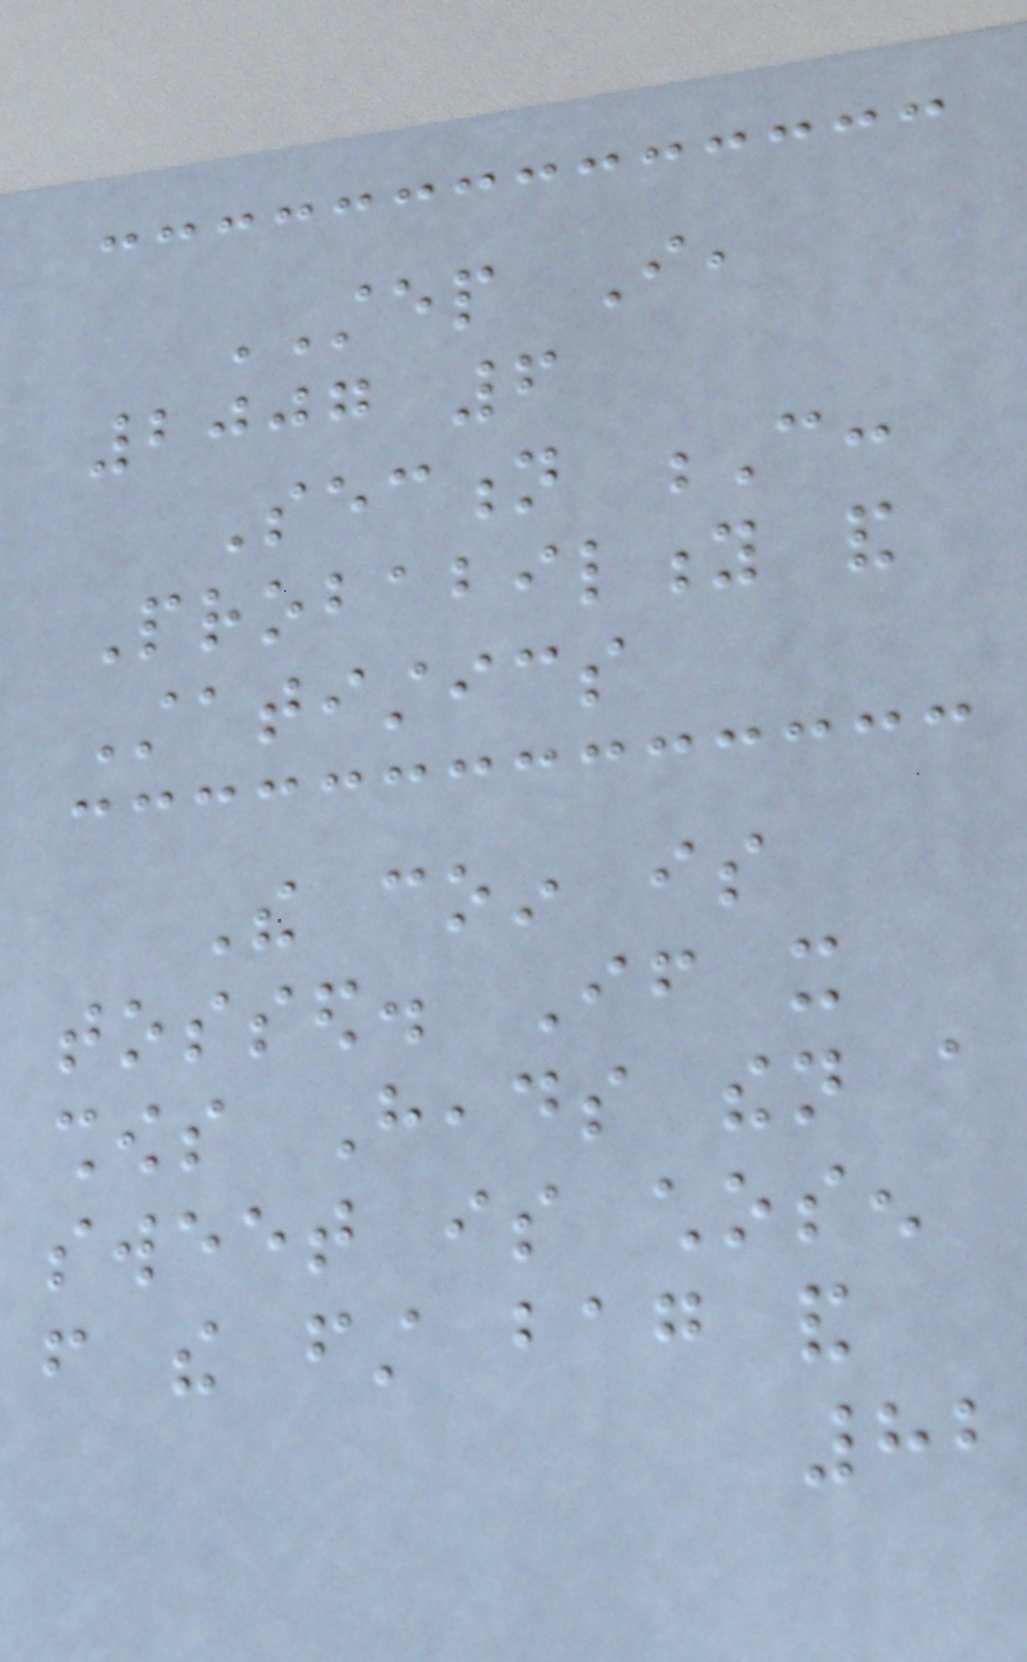STEP I,
2007 6
Section C:
Probability and
Statistics
The coin is
tossed. If it
shows Heads then a
sweet is chosen
from the first bag and
82
